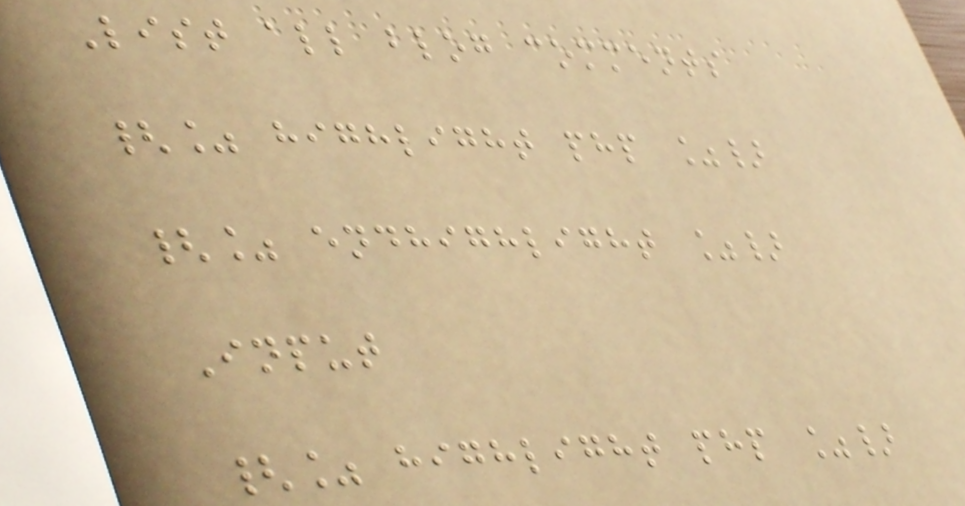List all blog comments
{% highlight php %}
{% endhighlight %}
Input
{% highlight php %}
